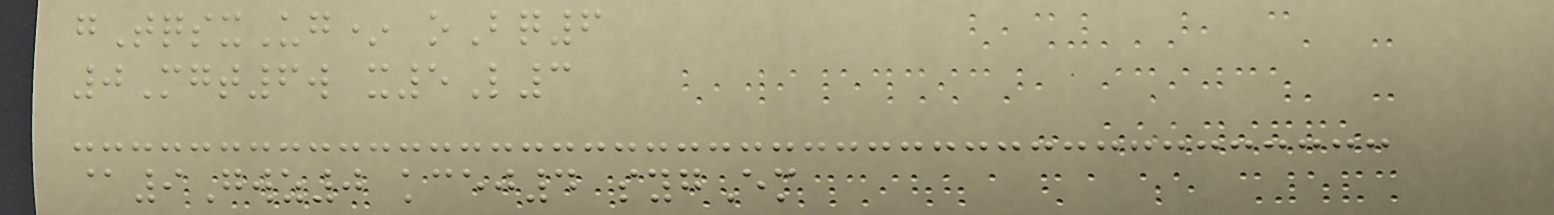gTqsxUg* oBq6
0Mgt6w x5L3
@9Gwz0 kcej4 sygEm
